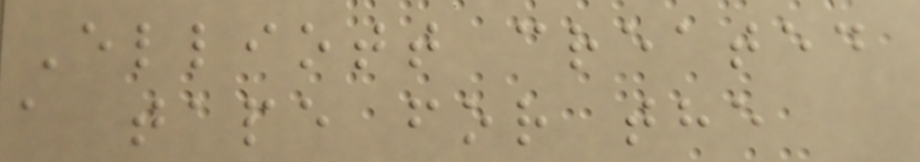Elliott created
a tape for the
